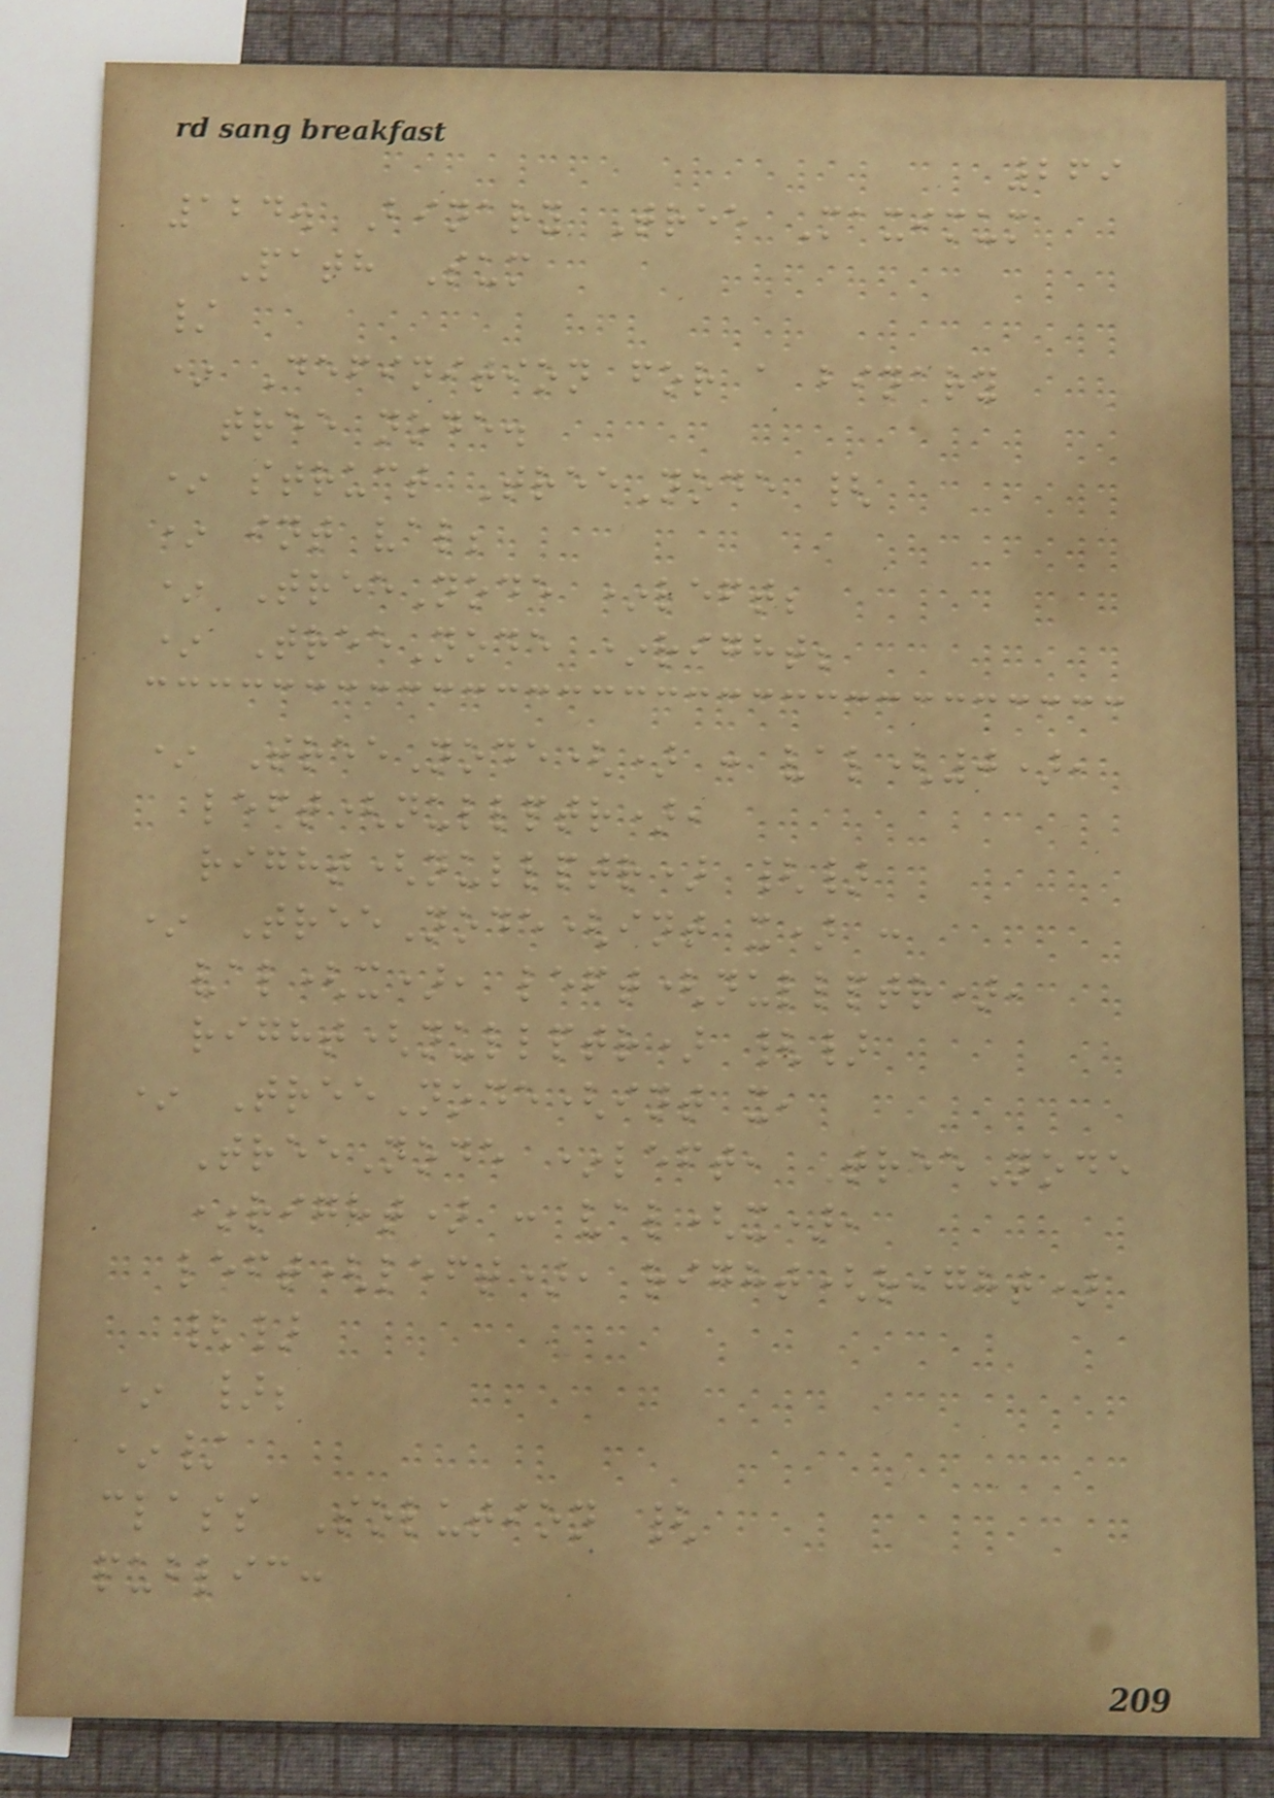269
124. Binary Tree Maximum
Path Sum
/
* Definition for a binary
tree node.
* struct TreeNode {
* int val;
* TreeNode *left;
* TreeNode *right;
* TreeNode() : val(0),
left(nullptr),
right(nullptr) {}
* TreeNode(int x) :
val(x), left(nullptr),
right(nullptr) {}
* TreeNode(int x,
TreeNode *left, TreeNode
*right) : val(x),
left(left), right(right)
{}
* };
*/
class Solution {
public:
